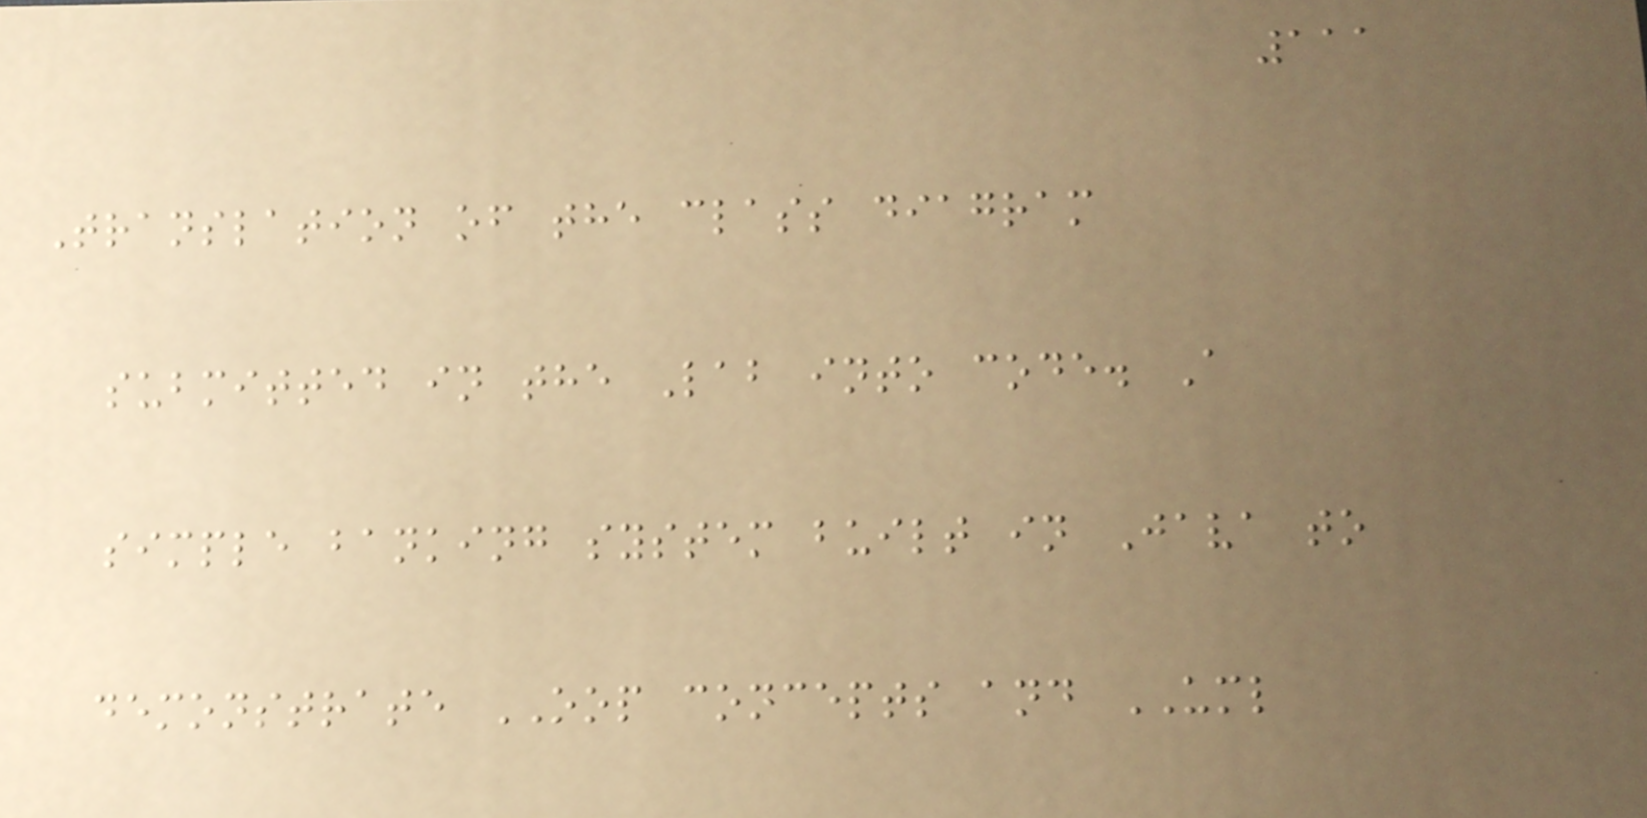111
Translation of the class diagram
submitted in the Lab into code. A
simple banking system built in Java to
demonstrate OOP concepts and UML
